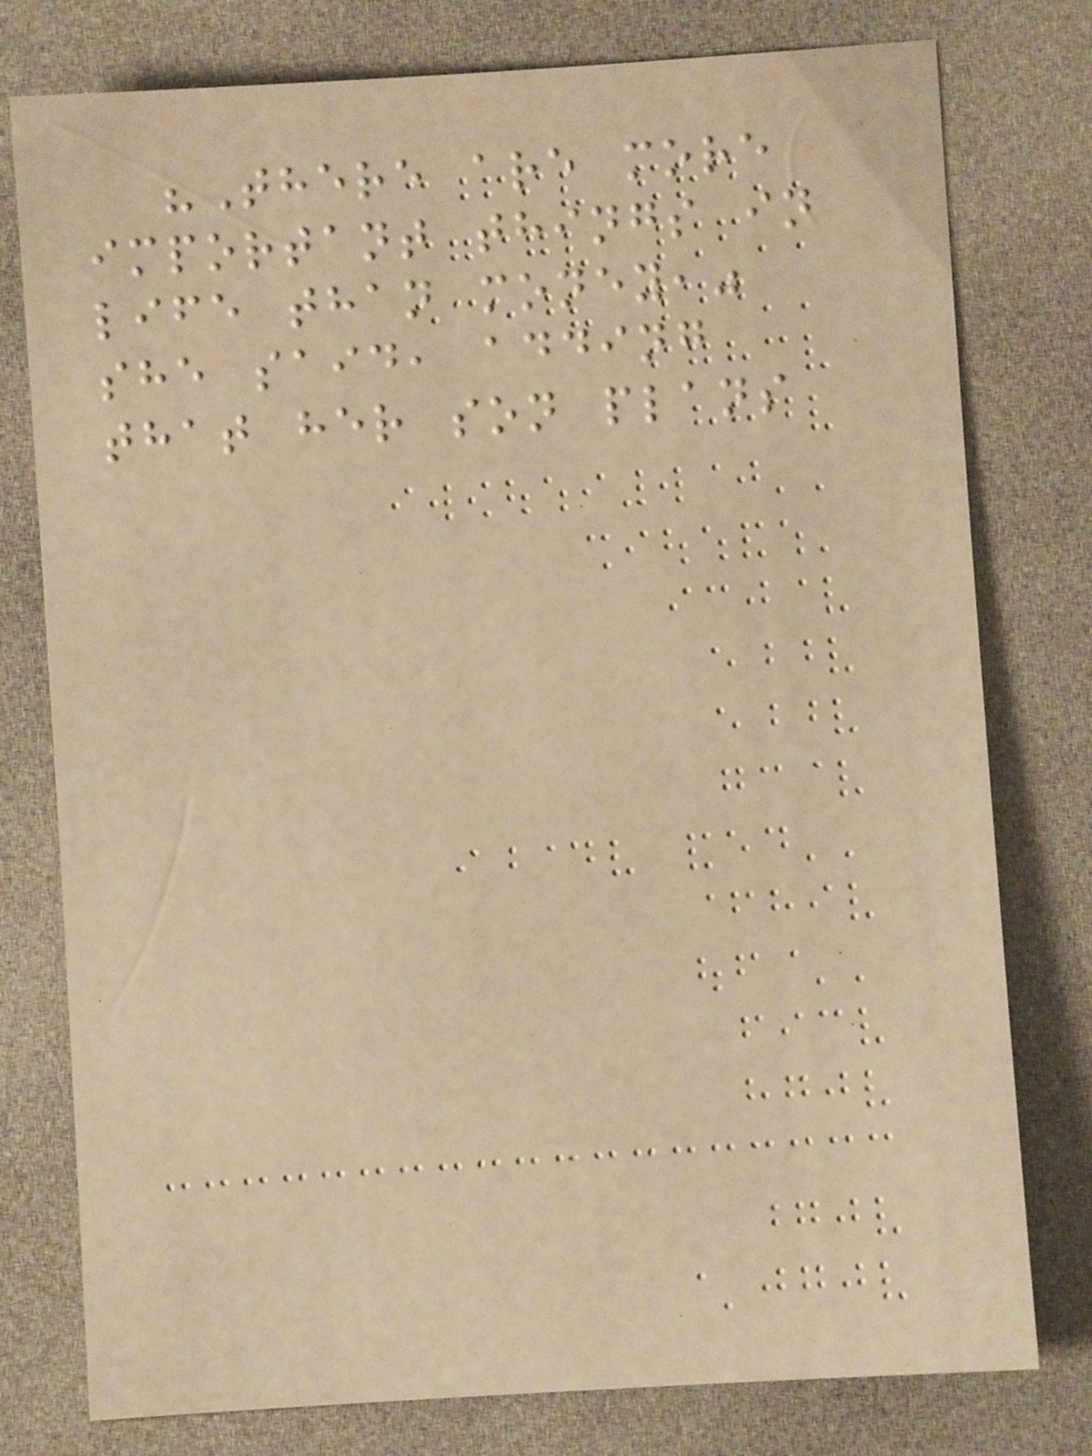"There are more
important things in
life than money,"
she said, adding
that her son plans
